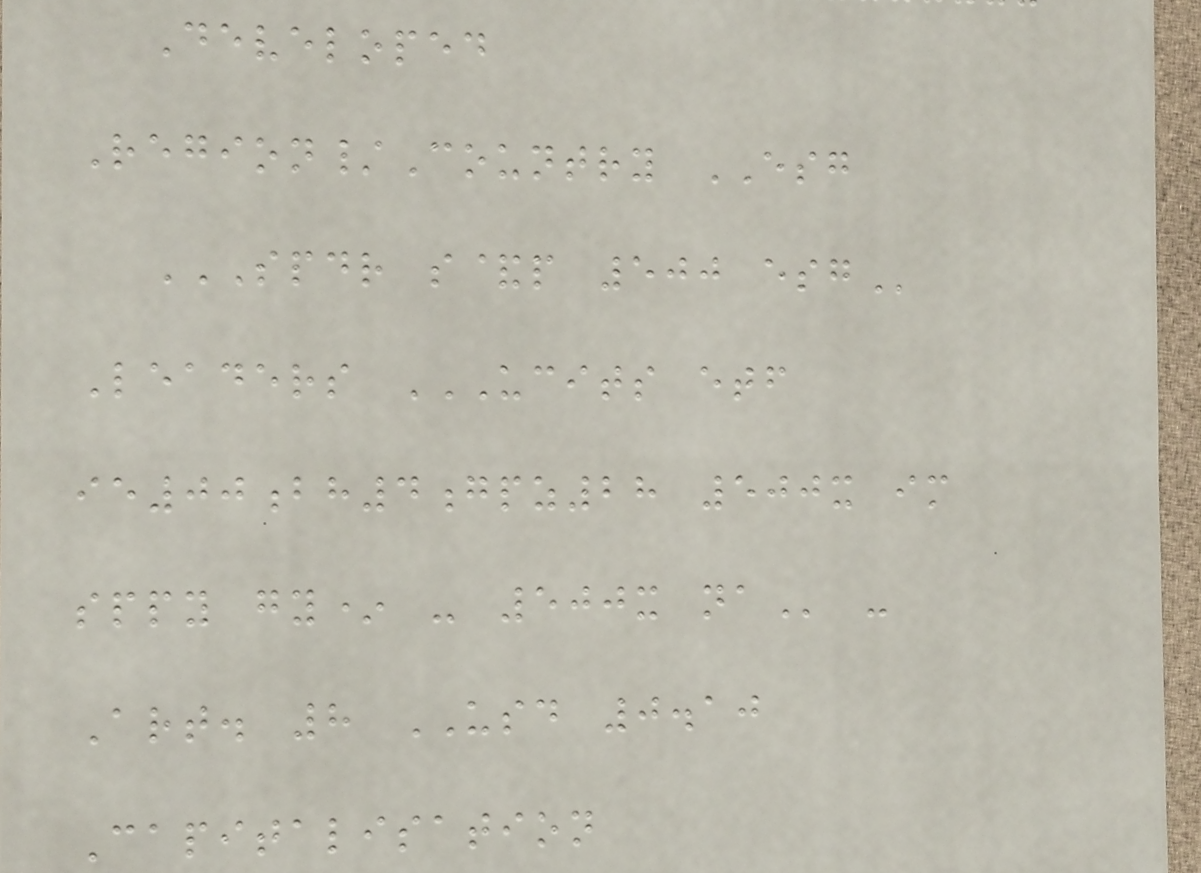Developed
Region/Country ESG
SPDR S&P 500 ESG
Leaders UCITS ETF
IE00BH4GPZ28 500X IM
SPPY GY* - 500X NA -
Art. 8 USD 0.10
Capitalisation
